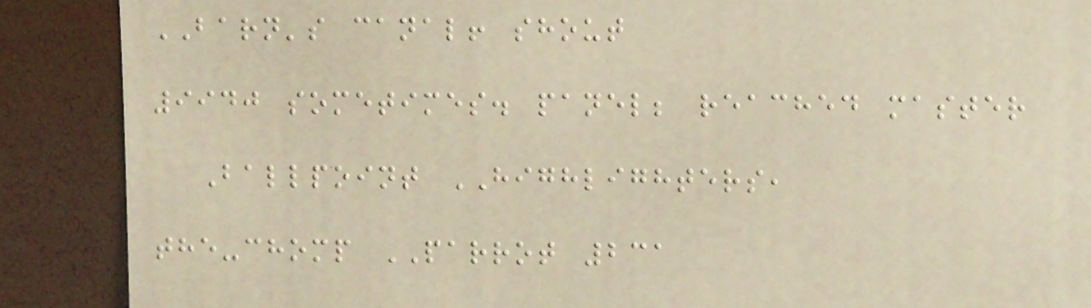BARN's canal! shout
9940 sometimes. panel; reached master
Ballpoint HIGHLIGHTERS,
the-chomp PARROT 231
